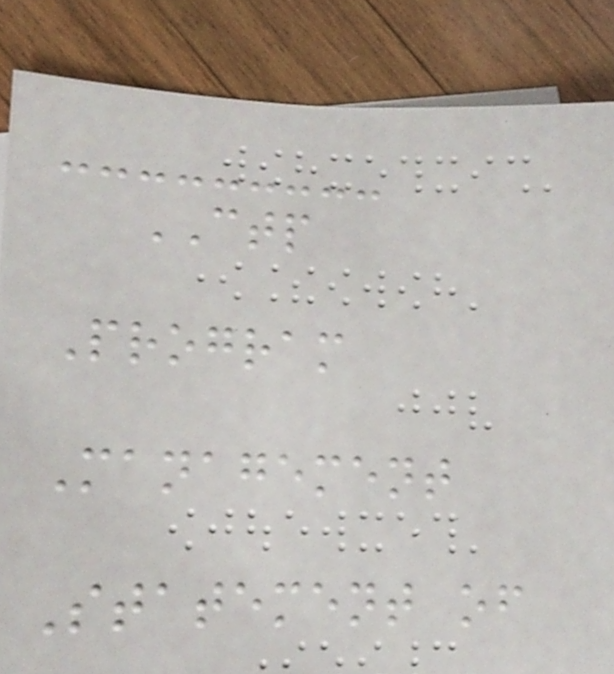CTP
Program
Management
Statement of
